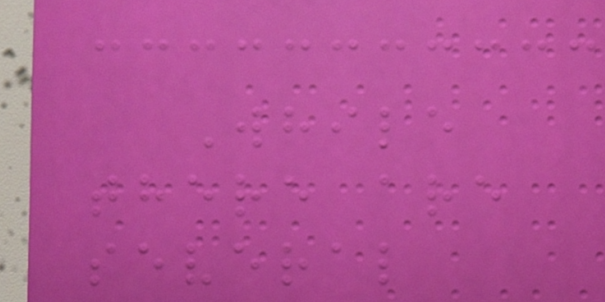While
there are
several
